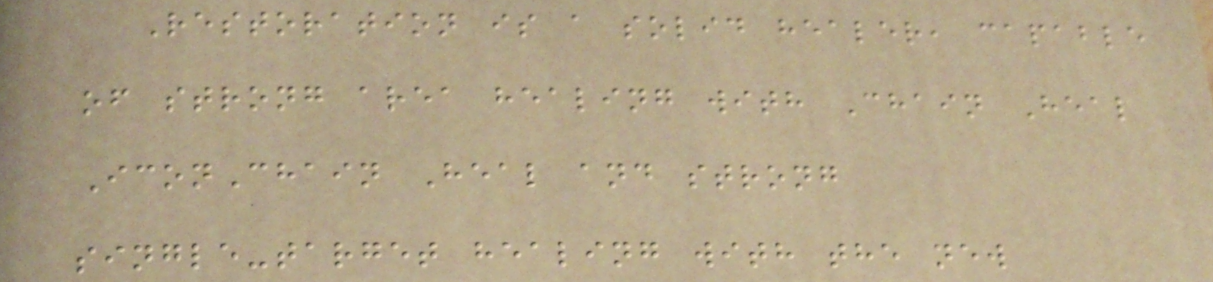Restoration is a solid healer, capable
of strong area healing with Chain Heal
IconChain Heal and strong
single-target healing with the new
